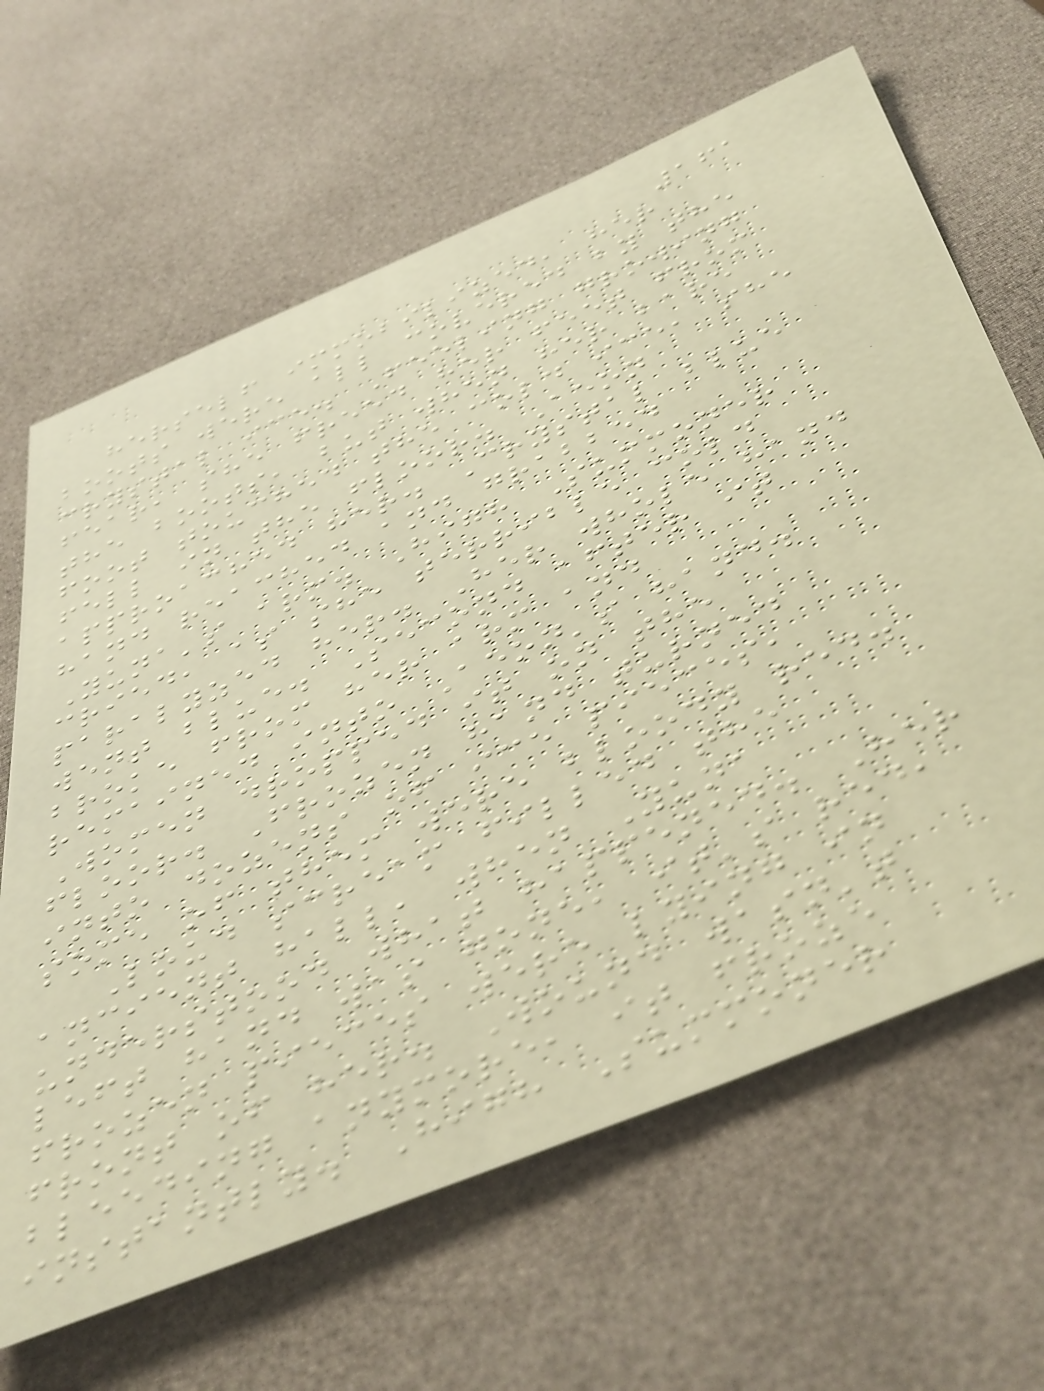161
herself immobilized, her
boots were all covered by the
crystal ice. Feeling growing
fear, she freed her feet from
the boots, but when her bare
foot touched the cold ice, she
fell in the floor. Aeon
approached her. Crystal blue
hand reached and grabbed
Yuna's arm. High Summoner
cried, as she terrible cold
paralyzed her. Her whole hand
went blue. Second after it
broke from her arm and
remained into Aeon's hand.
Women dropped it on the
floor. Frozen hand turned
into dozens of ice pieces,
some of them were bloody red.
Loud scream filled the
ancient hall, when Yuna
understood what happened. Her
left hand was gone, it's red,
frozen pieces were lying in
front of her. Wound wasn't
bleeding anymore, it froze
instantly. High Summoner
